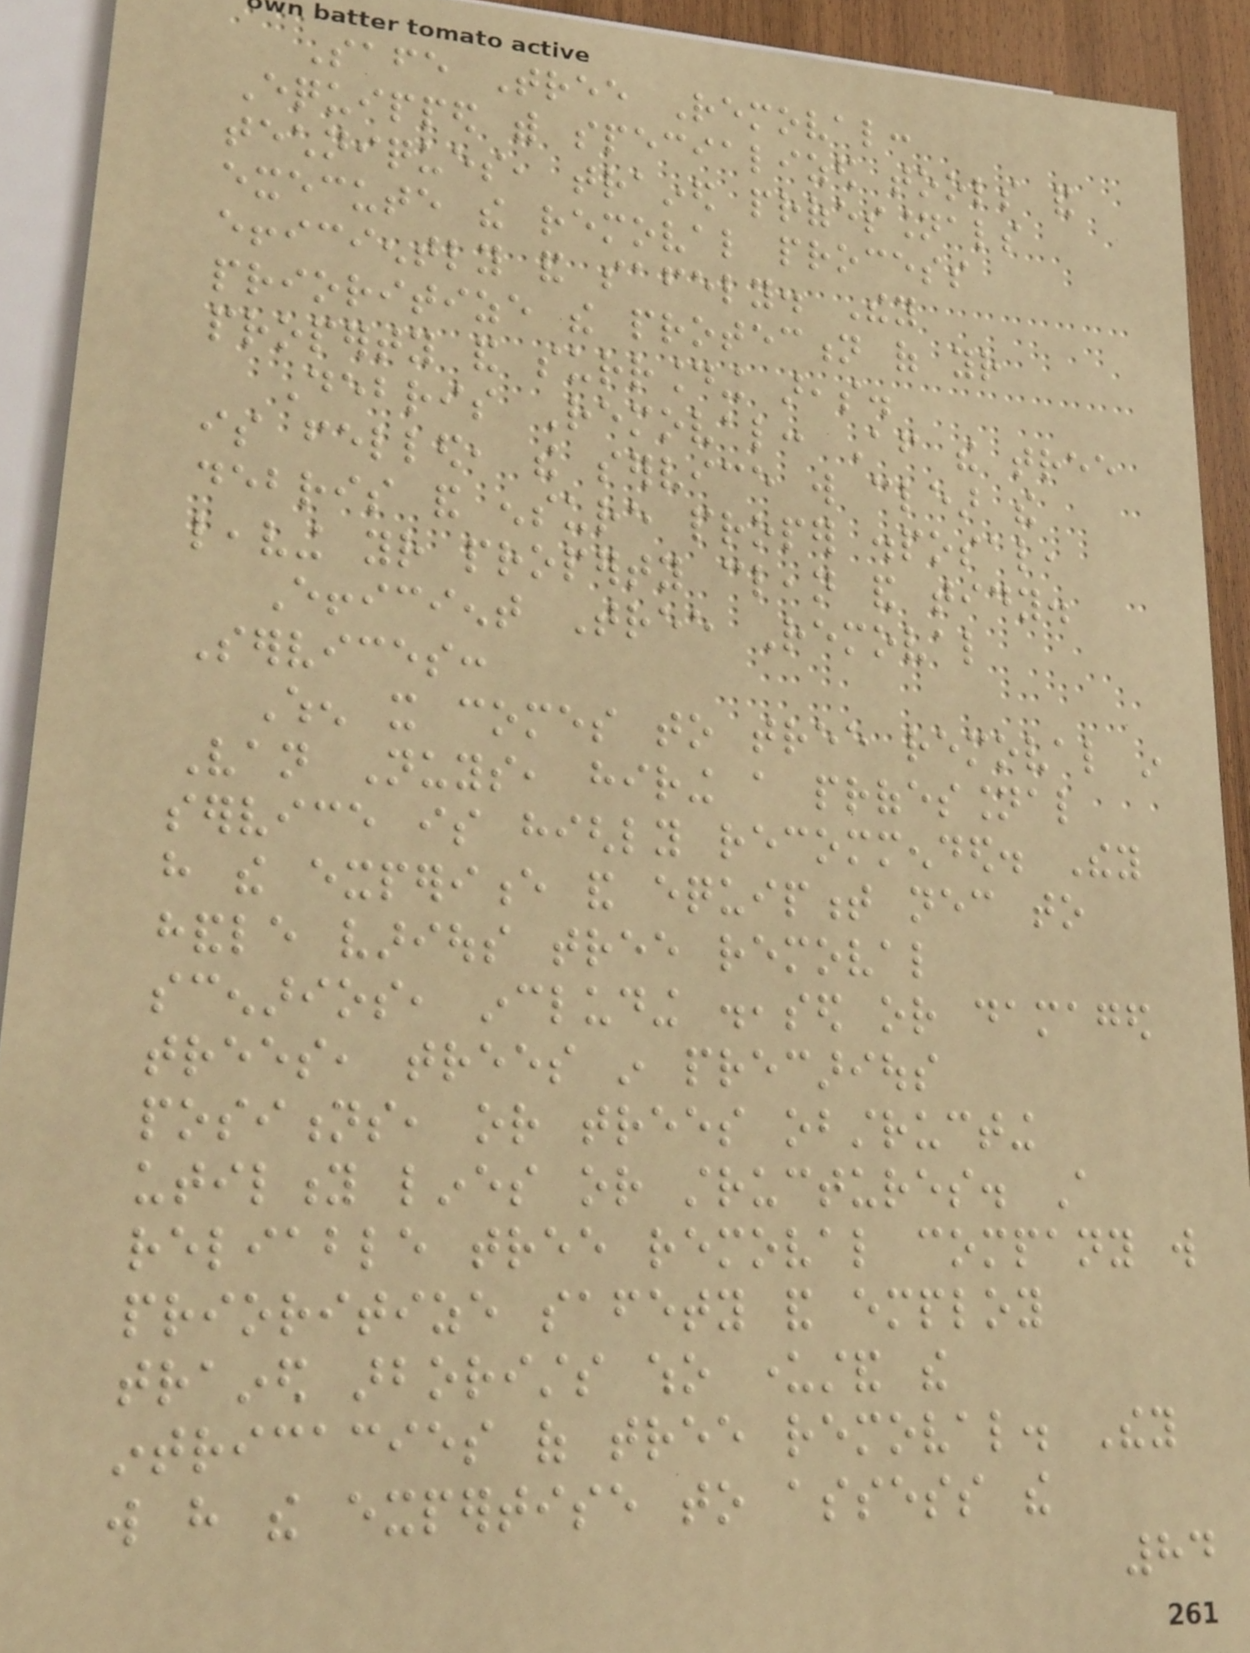Safe Tree Removal:
Equipped with specialized tools and
techniques, trained professionals
execute the removal process
efficiently and safely. They
prioritize the protection of your
property and surrounding areas.
Debris Removal: After the tree
is felled, the service will clear the
debris and ensure proper disposal,
leaving your property clean and tidy.
Efficient Tree Removal
Services:
When it comes to tree removal in
Van Nuys, hiring a professional
service is highly recommended. They
have the experience and equipment necessary to
handle various tree removal
scenarios, including diseased or damaged
trees, trees in precarious
positions, or trees obstructing
utility lines or structures. A
reliable tree removal company will
prioritize safety and employ
trained arborists who understand the
intricacies of tree removal. They
will have the expertise to assess the
84
